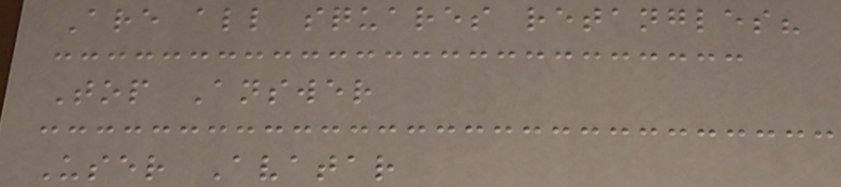Are all squares retangles?
Top Answer
User Avatar
